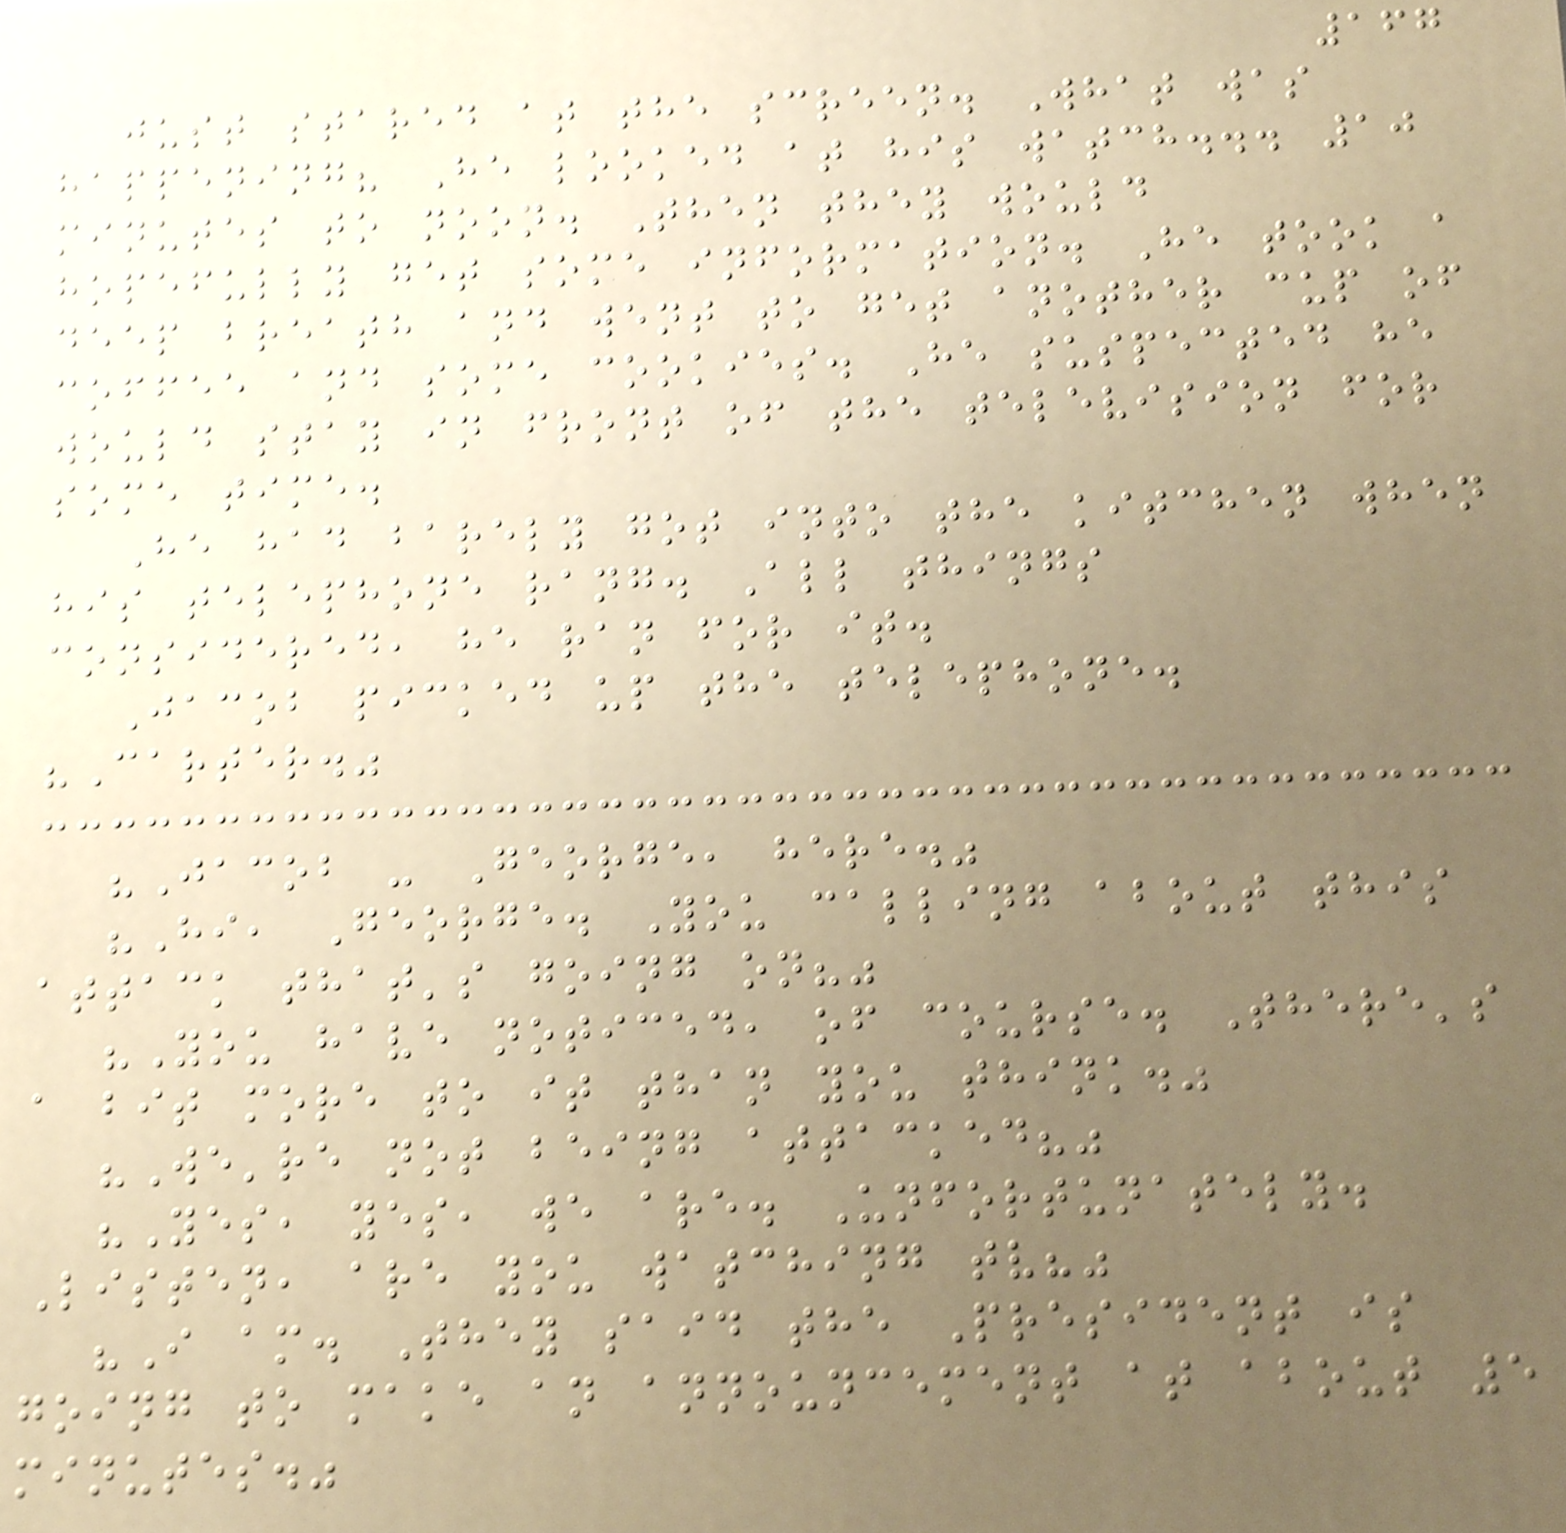167
just stared at the screen. What was
happening? He looked at his watch... 10
minutes to noon. Then they would
hopefully get some information. He took a
deep breath and went to get another cup of
coffee and some cookies. He suspected he
would stay in front of the television for
some time.
He had barely got into the kitchen when
his telephone rang. All things
considered, he ran for it.
Jacob picked up the telephone.
"Carter."
"Jacob - George, here."
"Hi, George. You calling about this
attack that's going on?"
"You have noticed, of course. There's
a bit more to it than you think."
"We're not being attacked?"
"Yes, yes, we are. Unfortunately.
Listen, are you watching tv?"
"I am. They said the President is
going to make an announcement at about 5
minutes."
